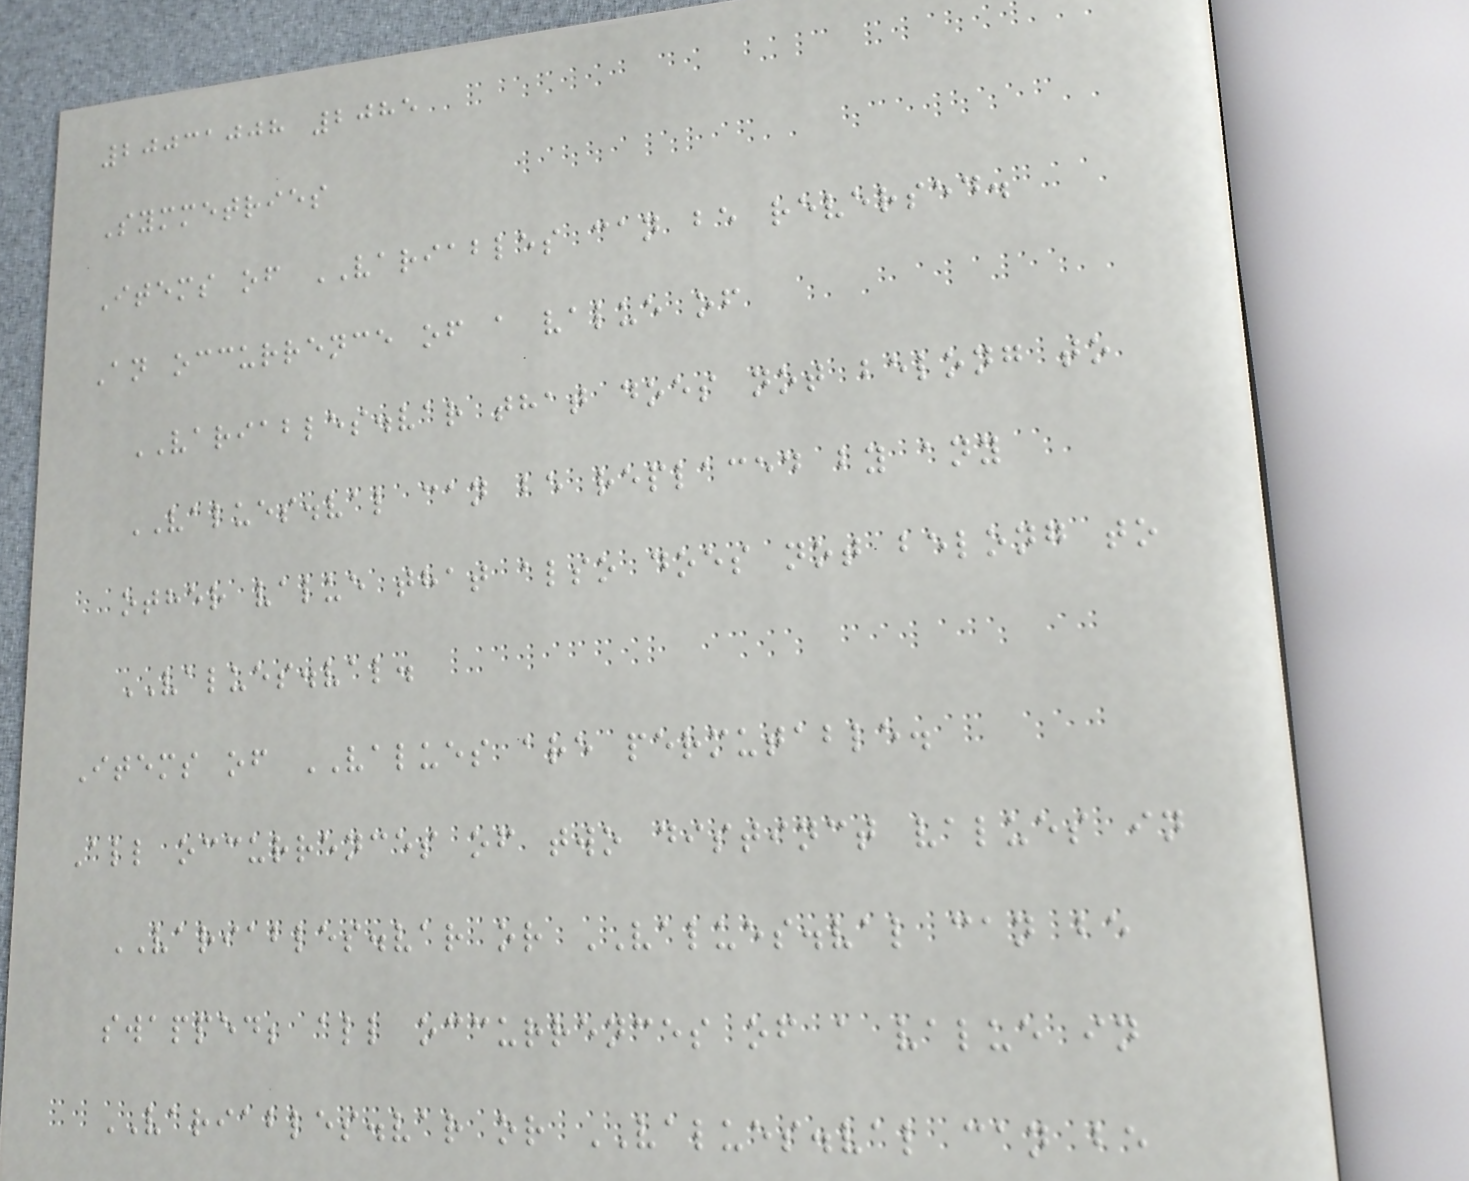20031008 2085
Symmetries
Items of VARIABLES can be reversed.
An occurrence of a value of
VARIABLES.var that does not belong to
VALUES.val can be replaced by any
other value that also does not belong to
VALUES.val.
Items of VALUES are permutable.
All occurrences of two distinct values in
VARIABLES.var or VALUES.val can be
swapped; all occurrences of a value in
VARIABLES.var or VALUES.val can be
